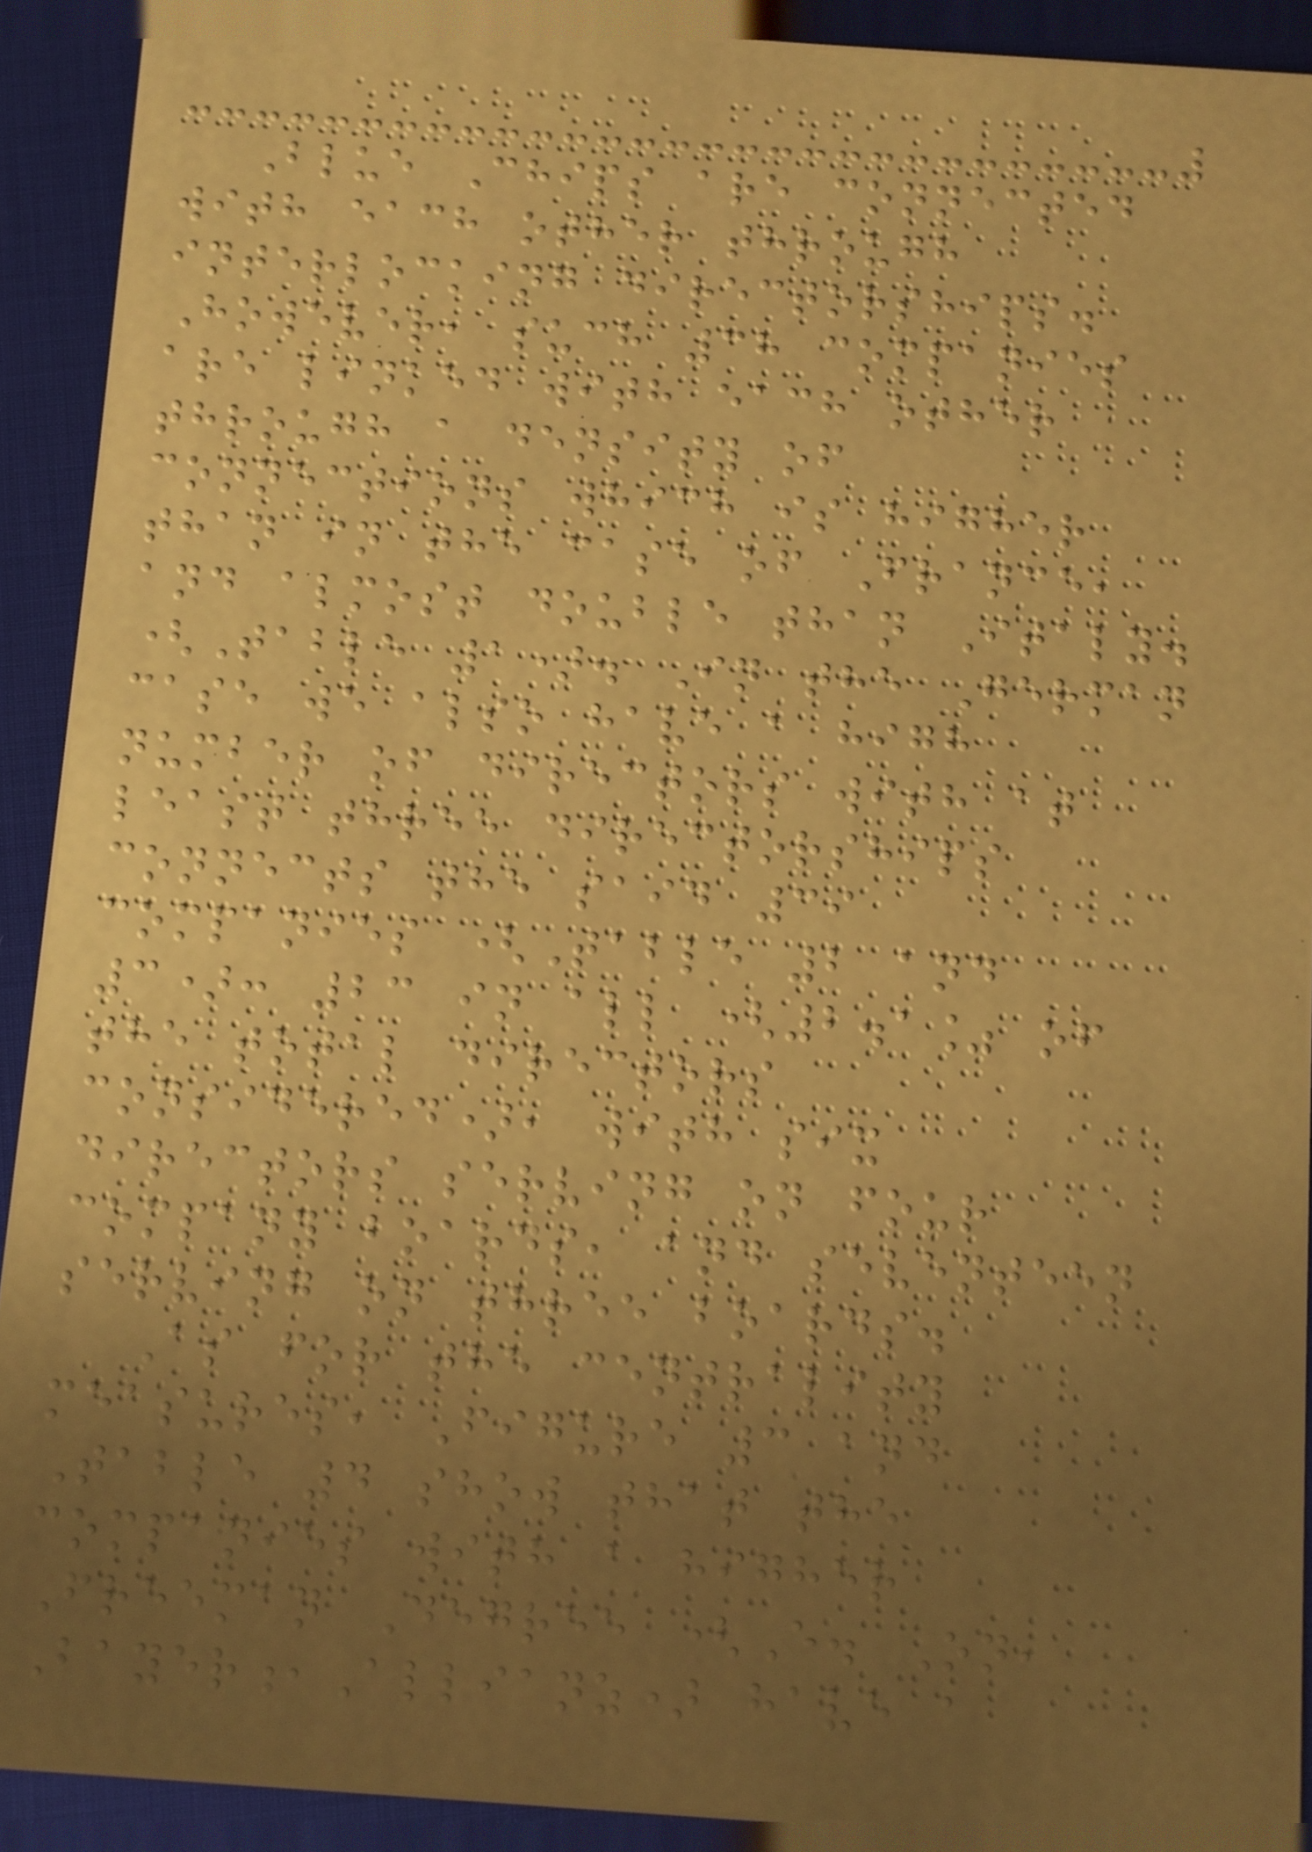Blue Chips are connected
with each other through
interlocking directorships.
However, such 38 companies
are linked with each other
through a density of
connections which is higher
than in the case of France,
and almost double than Italy.
(Table 1). In the German
case we also have a high
number of directors with at
least three directorships
connects the said 39
companies (Table 2 and
3): 23 in all (2.1% of
the total directors
considered), with six
directors serving on four
company boards, and seventeen
serving on three boards.
As for the centrality
measures, Figure 3 and
Table 4 show that the
companies with a higher
Freeman Degree (E. On,
Bayer,Allianz) have a
